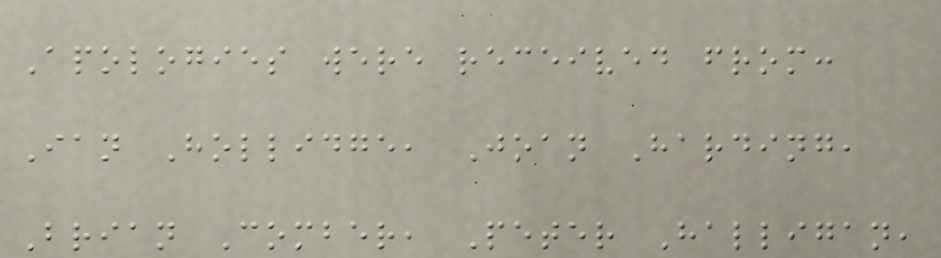Apologies were received from:
Ian Hollidge, Joan Harding,
Brian Comber, Peter Halligan,
